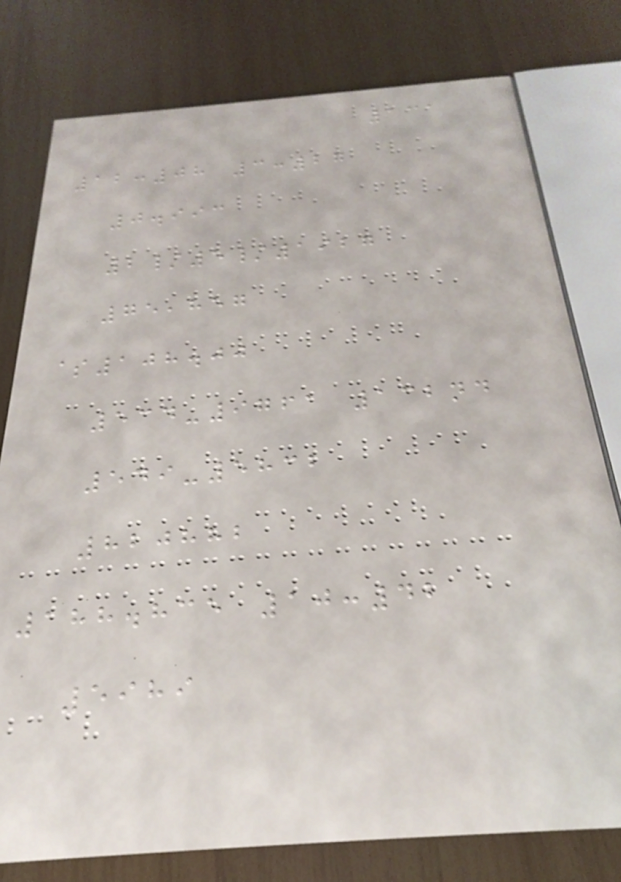131
12:08 3:27
0.993
2/5/1927
75,857
$108.00
534-9761 132nd
549-5832
820882
188.835 10:42
5989
